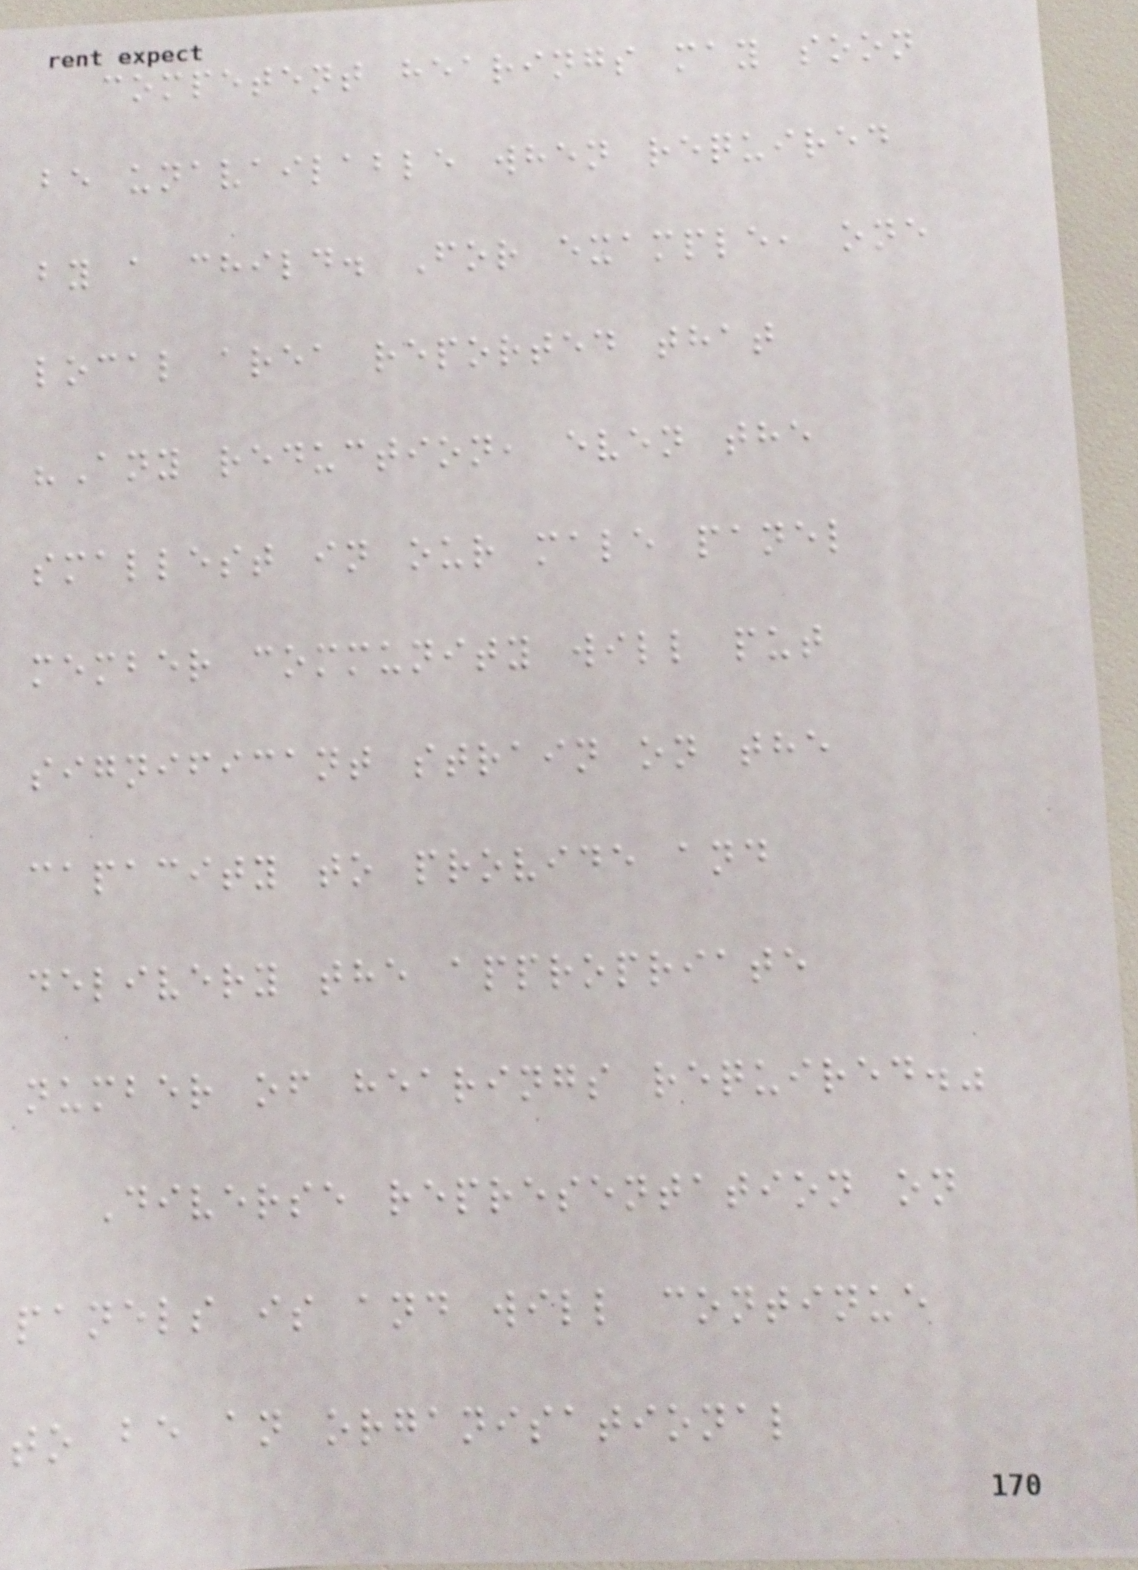competent hearings may soon
be unavailable when required
by a child. For example, one
local area reported that
"Any reduction, even the
smallest in our male panel
member community will put
significant strain on the
capacity to provide and
delivery the appropriate
number of hearings required."
Diverse representation on
panels is and will continue
to be an organisational
